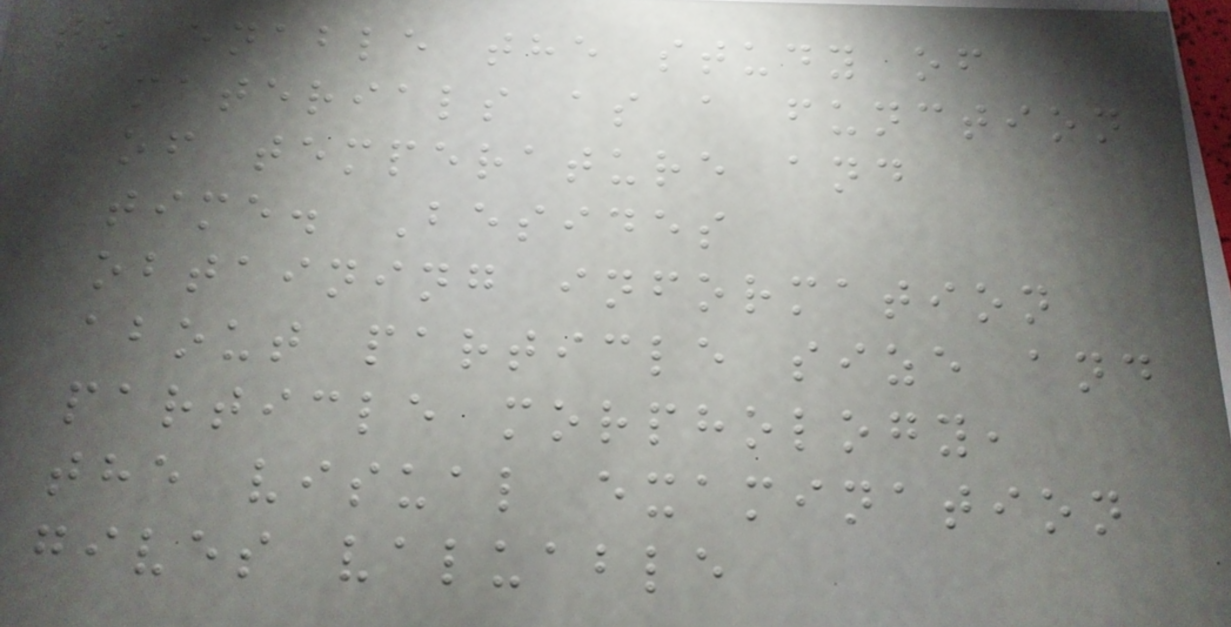to enable the study of
materials as a function
of temperature and
time. Besides
obtaining information
about particle size and
particle morphology,
the visual examination
gives valuable
